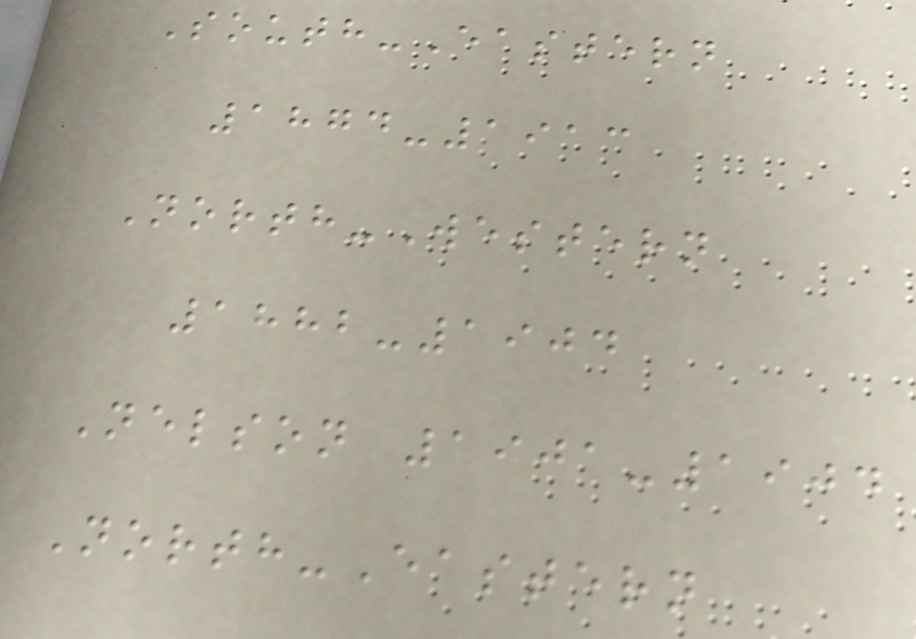South-Eastern
1874-1913
North-Western
1882-1904
Nelson 1901-1904
North-Eastern
